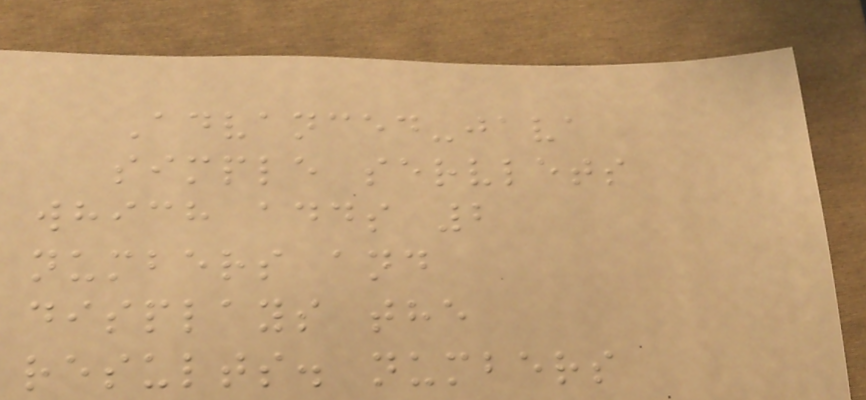Advanced-java
simple servlets
which adds 2
numbers and
displays the
results. numbers
